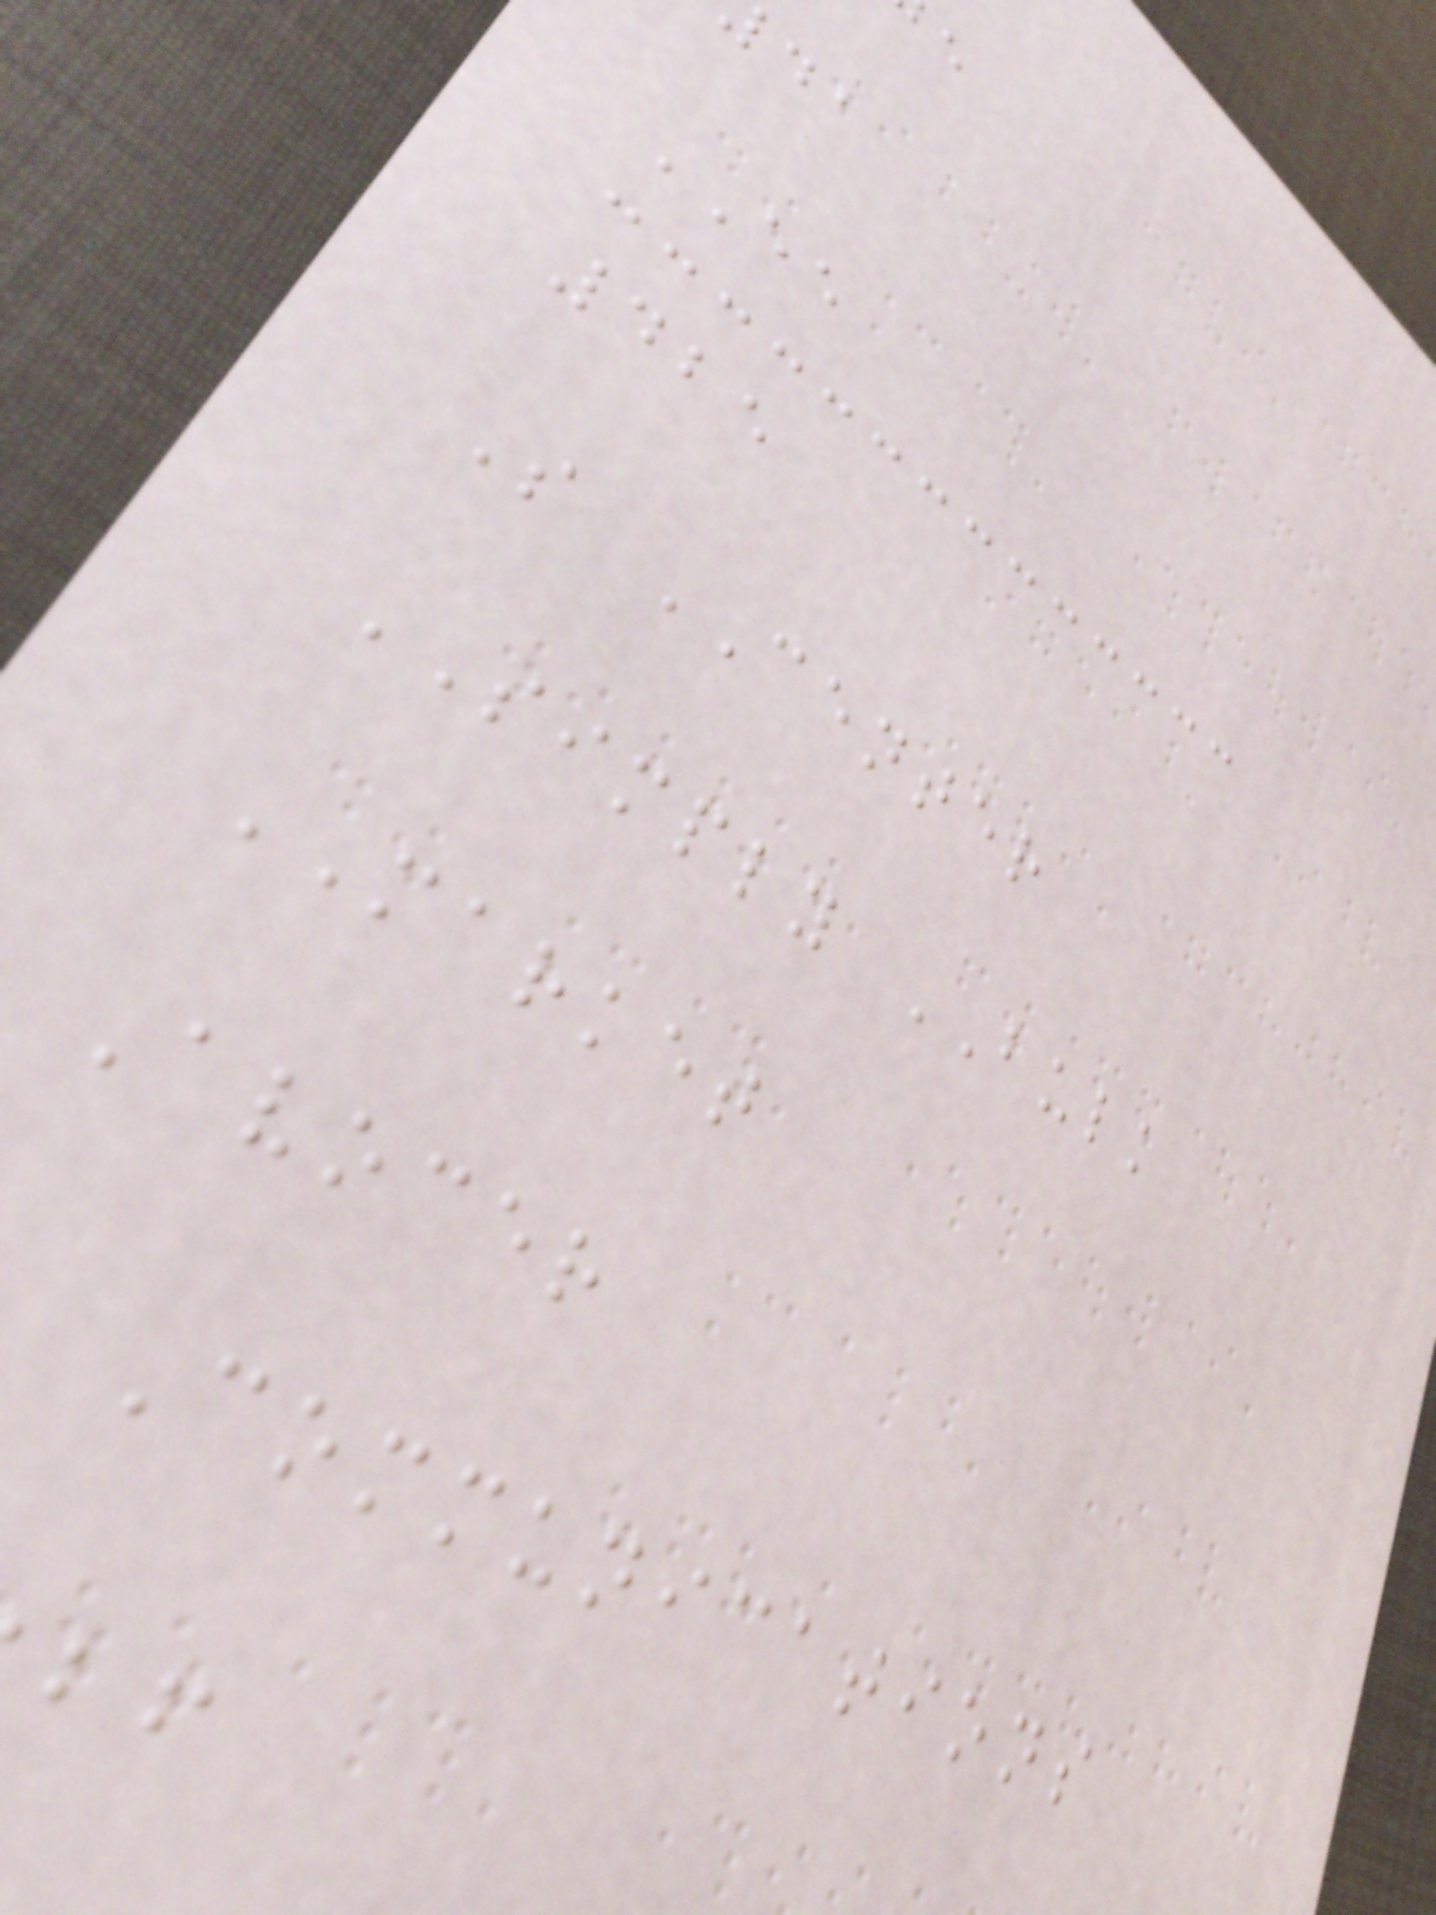EE
425
S CENTER
SIMPLY BULK
MARKET
Avocer
Communications
